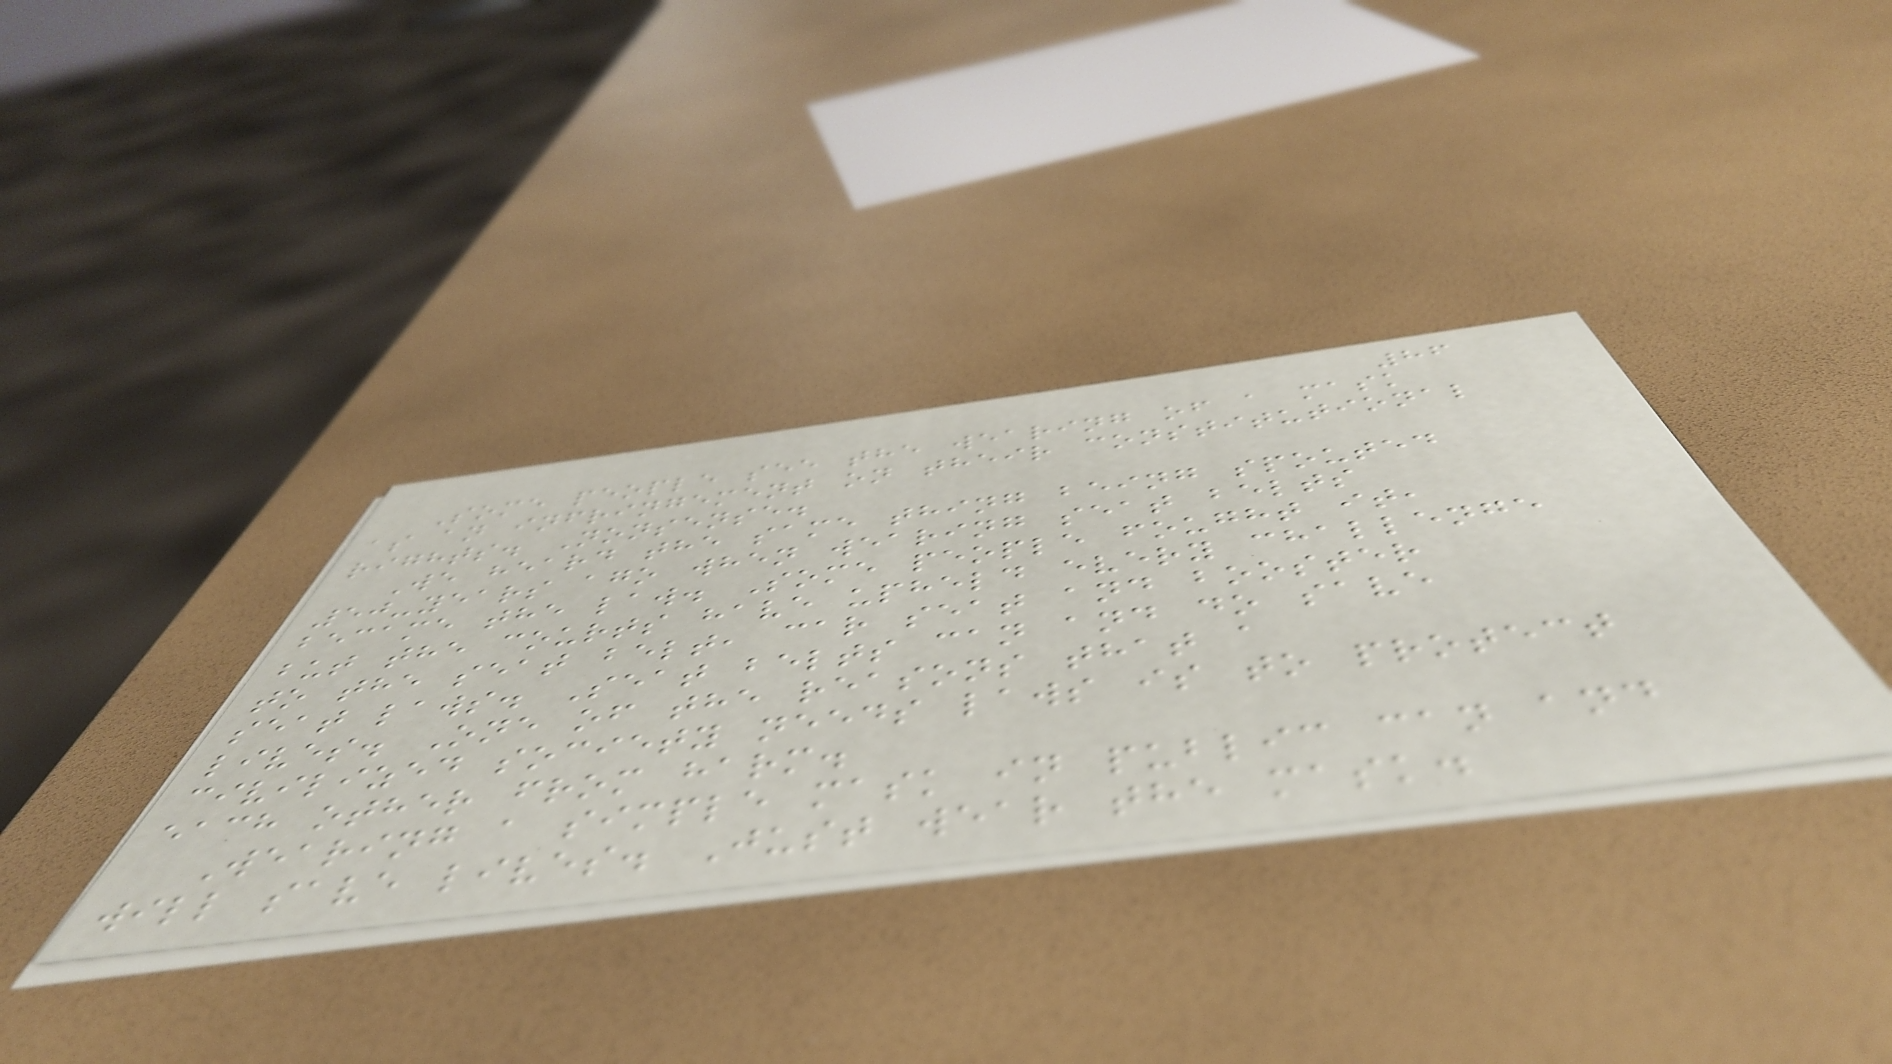86
Some people see the wearing of a mask
as an infringement on their constitutional
rights. Nonsense.
We heard the same thing being spouted
50-years ago when wearing seat belts
became the law. Some people fought it,
but the courts have upheld every challenge
to the seat belt, car seat and booster
seat laws. Seat belts can and do save
lives. One of the reasons that a
civilized society needs laws is to protect
each other from harm.
Wearing a simple mask in public can and
will save lives. Just wear the mask.
